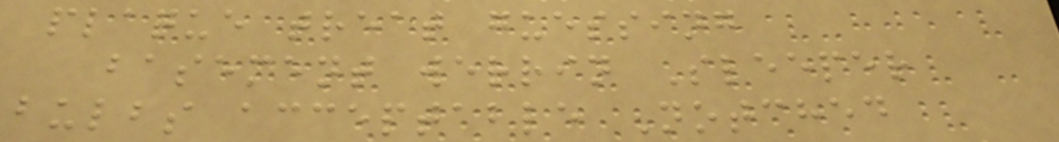plaque treat guessing
basement werrin Sleeper
bulbs acceptable Notched
